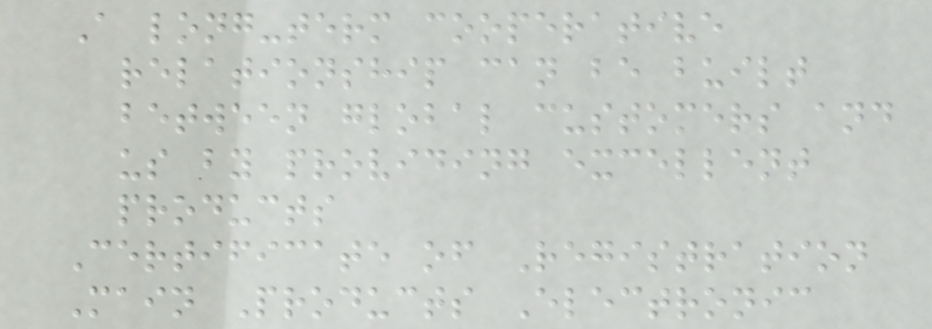A long-term cooperative
relationship can be built
between global customers and
us by providing excellent
products
Certificate of Registration
Main Products Electronic
